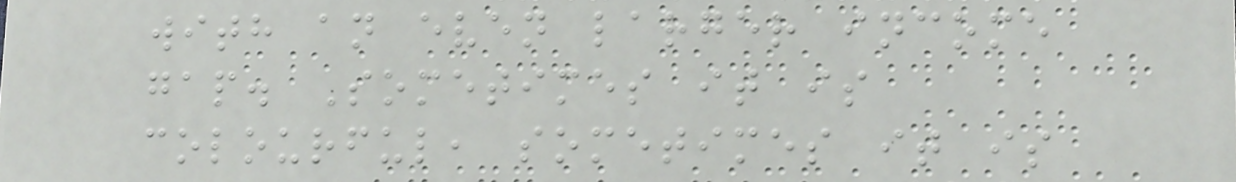with an even larger income
gap. Sometimes it is
colourful, sometimes it is
